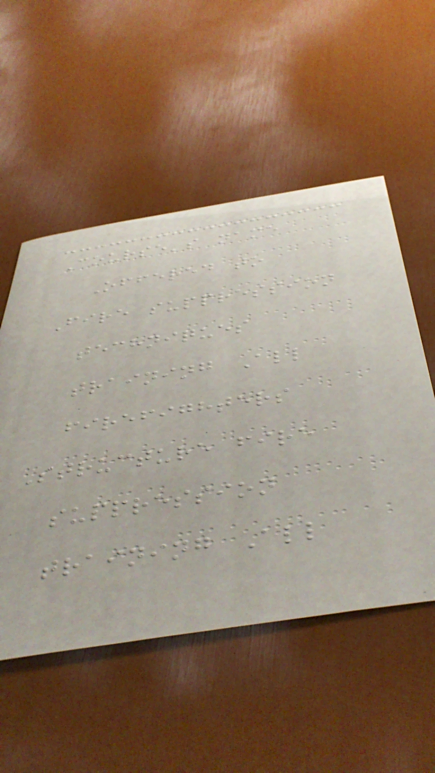Course's name
Offered to
Fire suppression
techniques
training All
firefighters
Structure fire
suppression
training All
